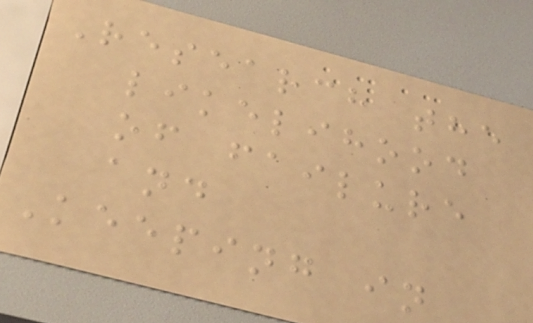Research the
likelihood
of failure
and
Keeping in
